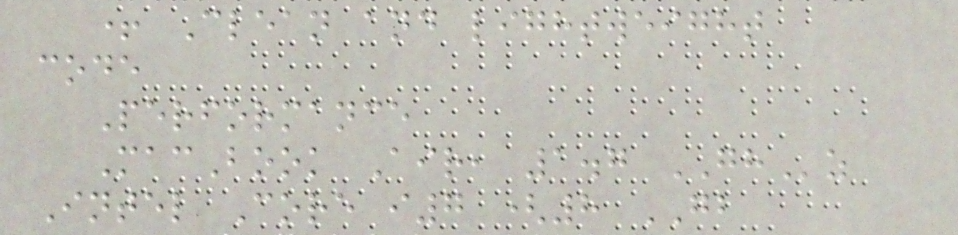+ Clean and lightweight
code
Performance
MacBook Air, 1.7 GHz
Intel Core i7 (8 GB
